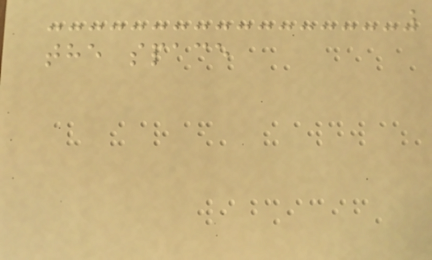the space
